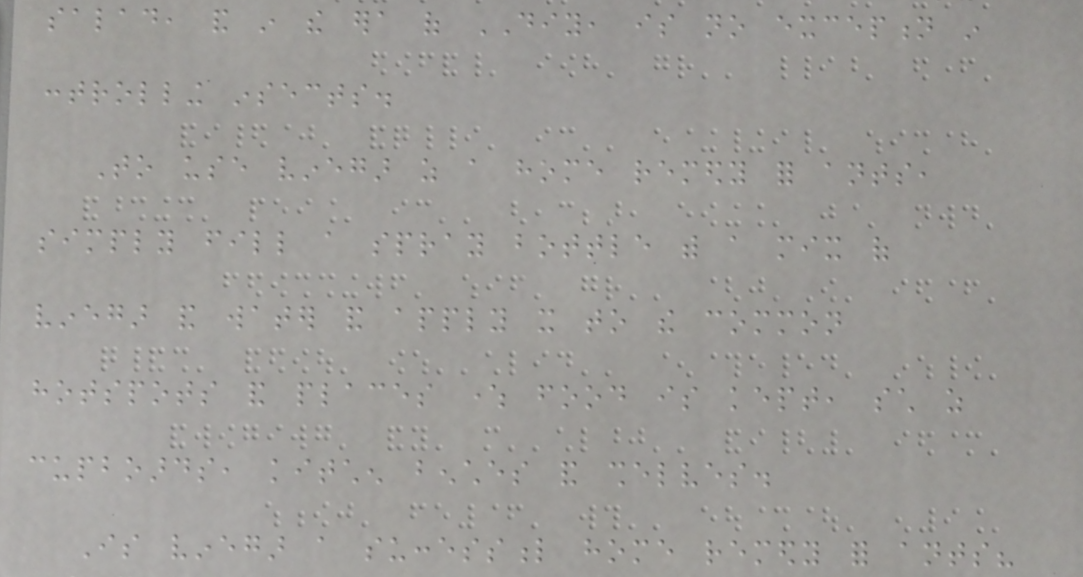salad, and in the era of DIY, is no exception in
controlling insects.
To use vinegar as a home remedy for ants,
simply fill a spray bottle with a mix of
vinegar and water and apply it to the common
hotspots and places where food is kept, such as
cupboards, kitchen benches and shelves.
Is vinegar a successful home remedy for ants?
